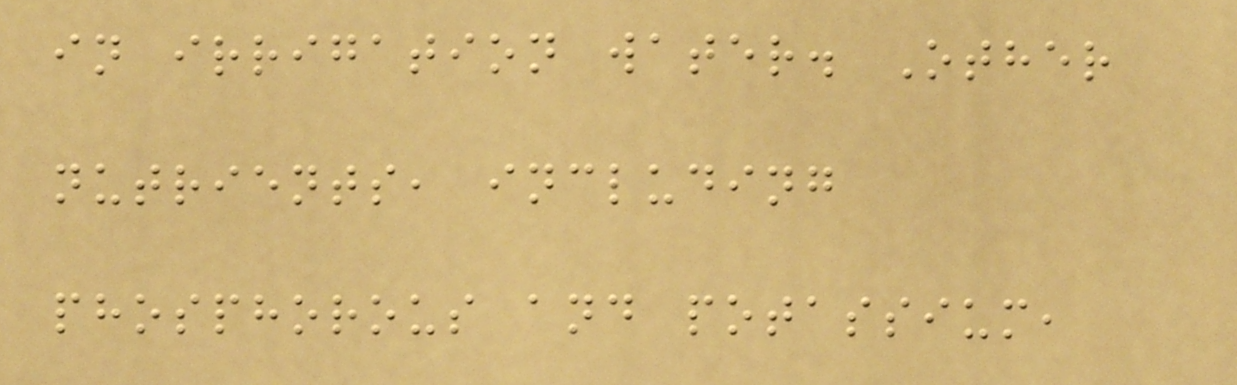in irrigation water. Other
nutrients, including
phosphorous and potassium,
